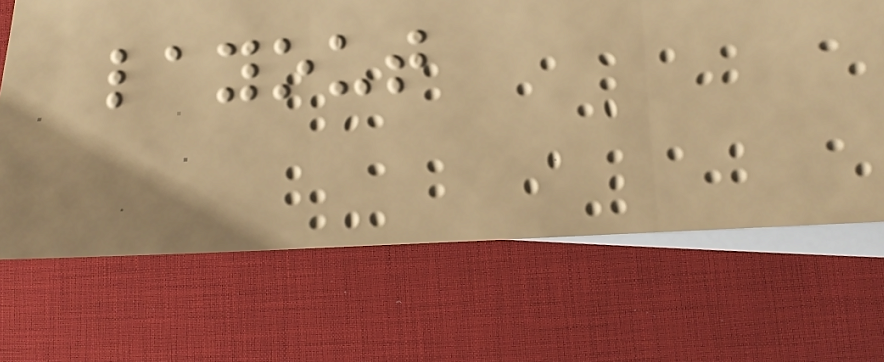layout
